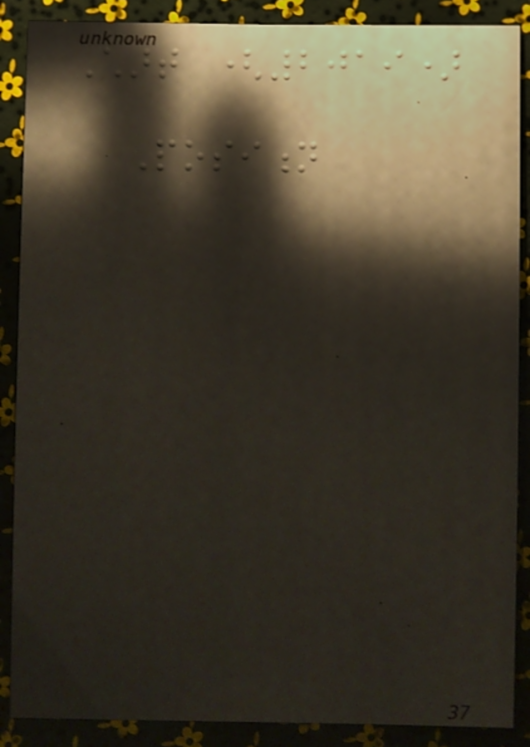Chart (2019)
Position
